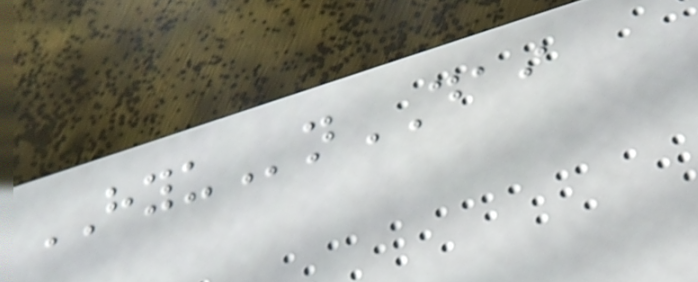HYUnDAI
